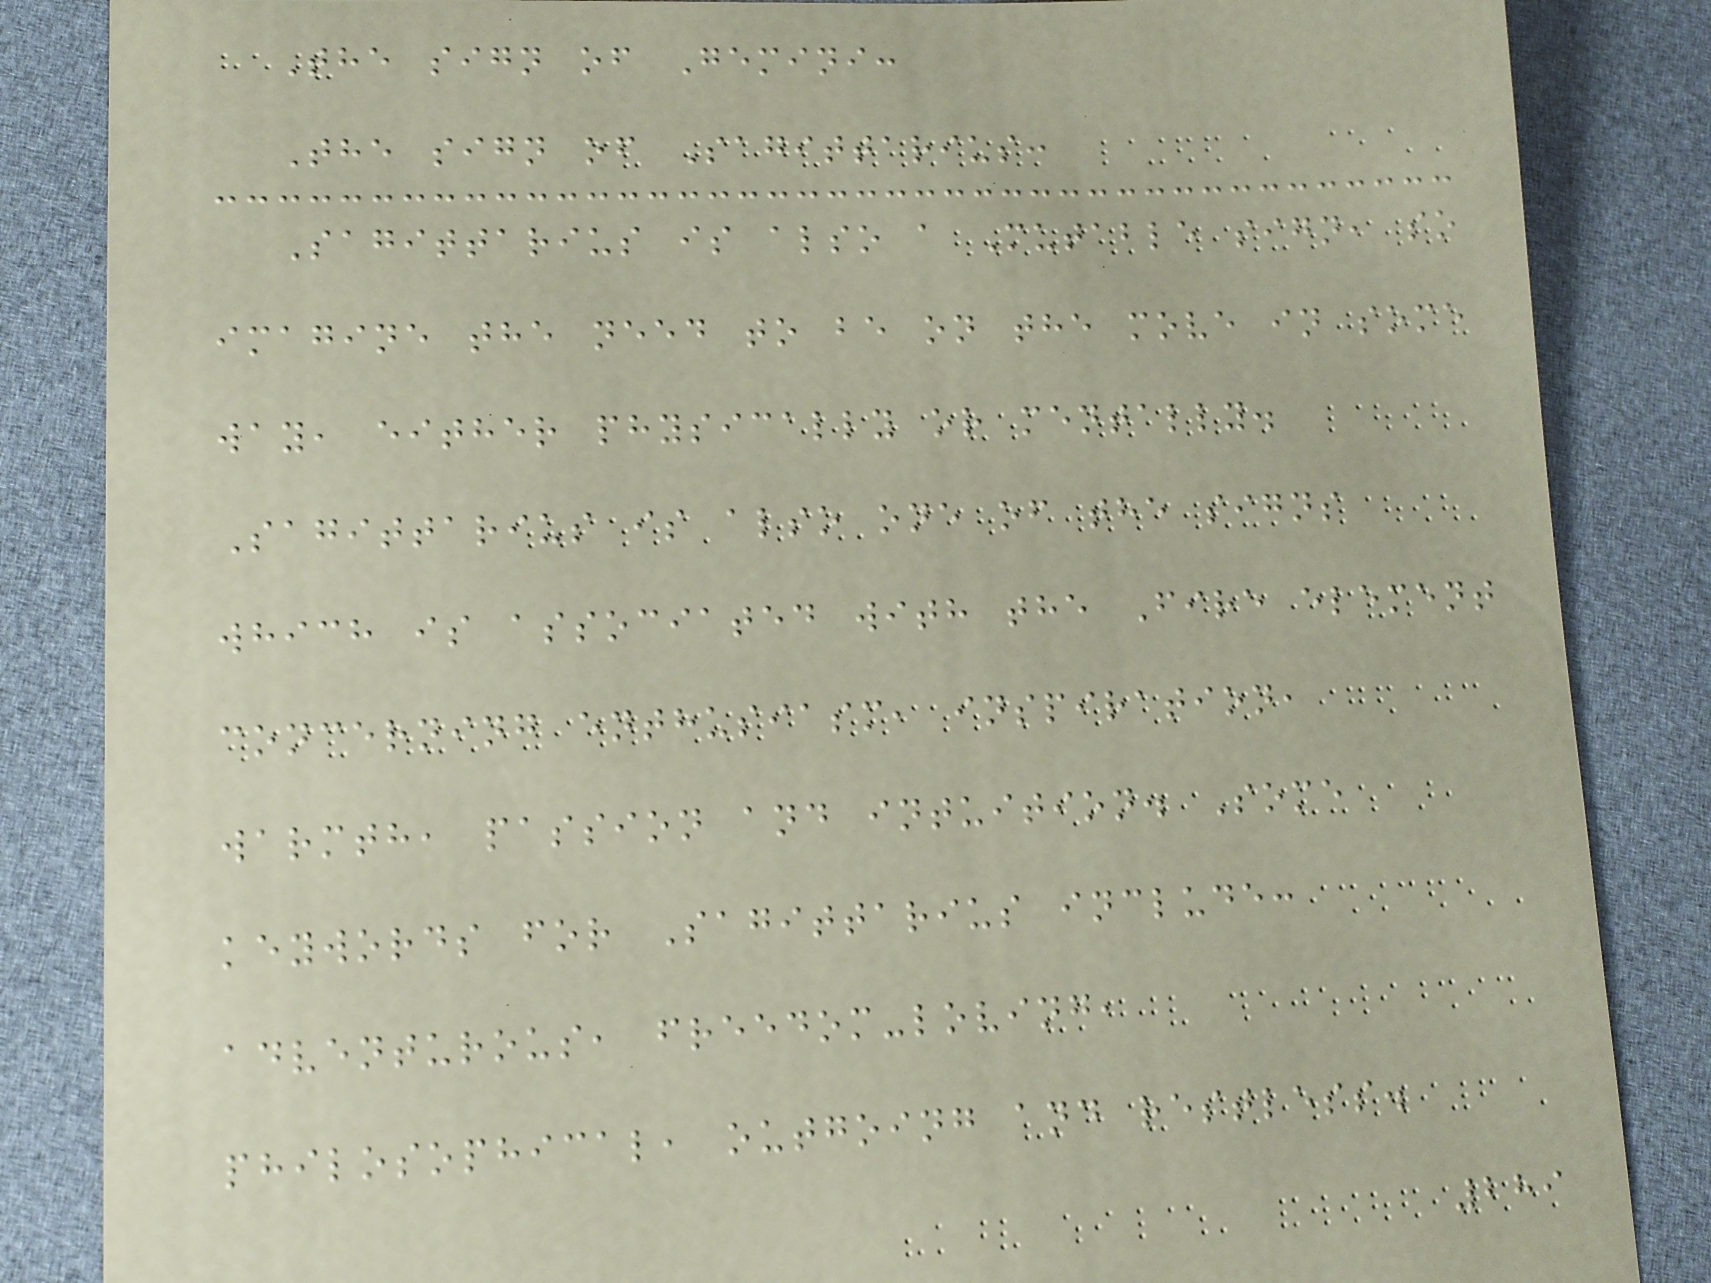The sign of Gemini:
The sign of Sagittarius:
Sagittarius is also a Mutable sign, so
imagine the need to be on the move in some
way, either physically or mentally.
Sagittarius is also one of the signs
which is associated with the Fire element
concerning enthusiasm, inspiration,
warmth, passion and intuition. Some
keywords for Sagittarius include:
adventurous, freedom-loving,
philosophical, outgoing and restless.
289
